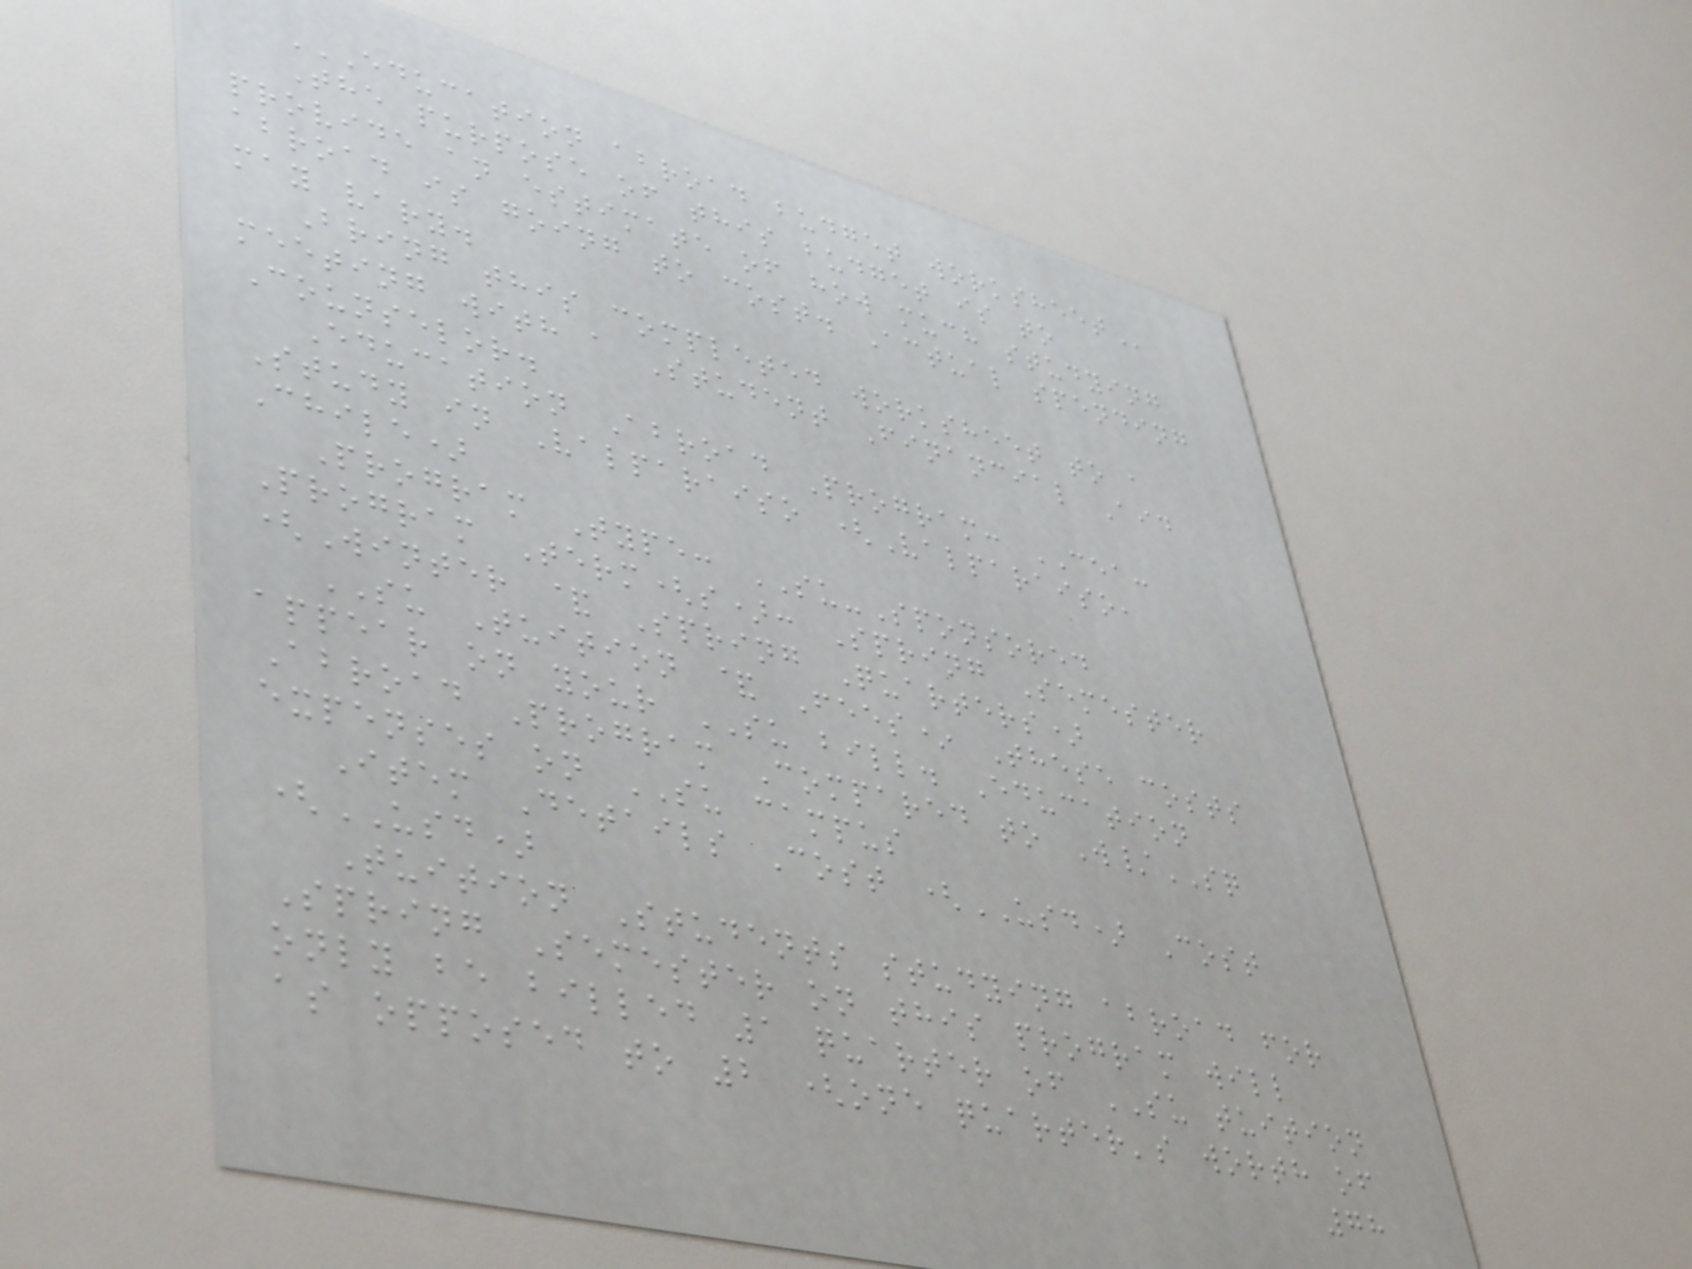EDUCATION ABROAD BUDGET WORKSHEET
The purpose of this budget is to
provide an estimate of how much studying
abroad is going to cost. Actual spending
may vary.
Bring this completed worksheet to a
meeting with a Student Financial Aid
Counselor.
Education Abroad Program: CEA:
Study in Valparaiso (Valparaiso,
Chile)
Program Type: SU-Sponsored
Program Term(s): Spring Semester
(Winter & Spring Quarters)
SU Tuition & Fees* These costs
appear on your SU bill. Education
Abroad Program Compared to W/SQ
expenses on SU campus
Item Details Cost (USD) Cost
(USD)
Tuition Students studying abroad for
Spring Semester on this program will
only be billed 1 quarter of SU tuition
as opposed to 2 (one quarter's worth of
78
